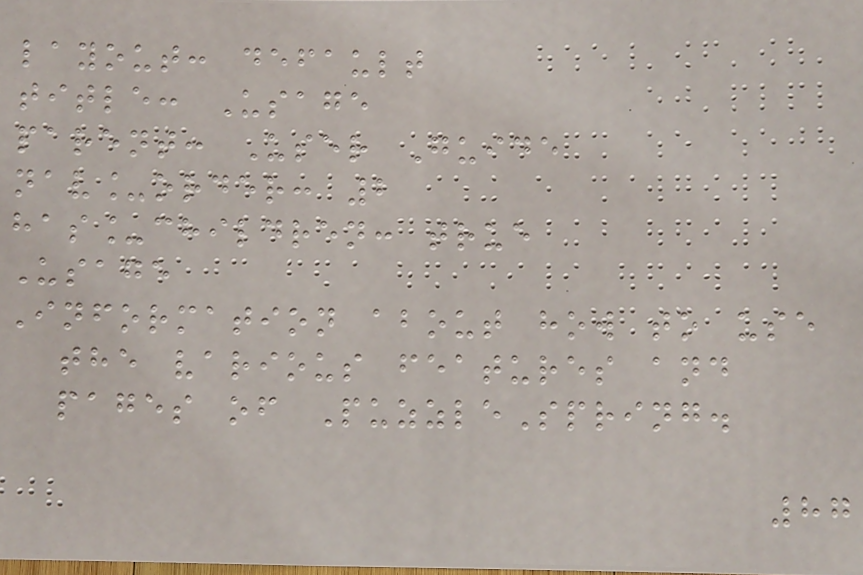layout: default
title: Usage
parent: User Guide
nav_order: 2
has_children: true
Usage
Information about how to use
the various features and
pages of PuzzleSpring.
87
